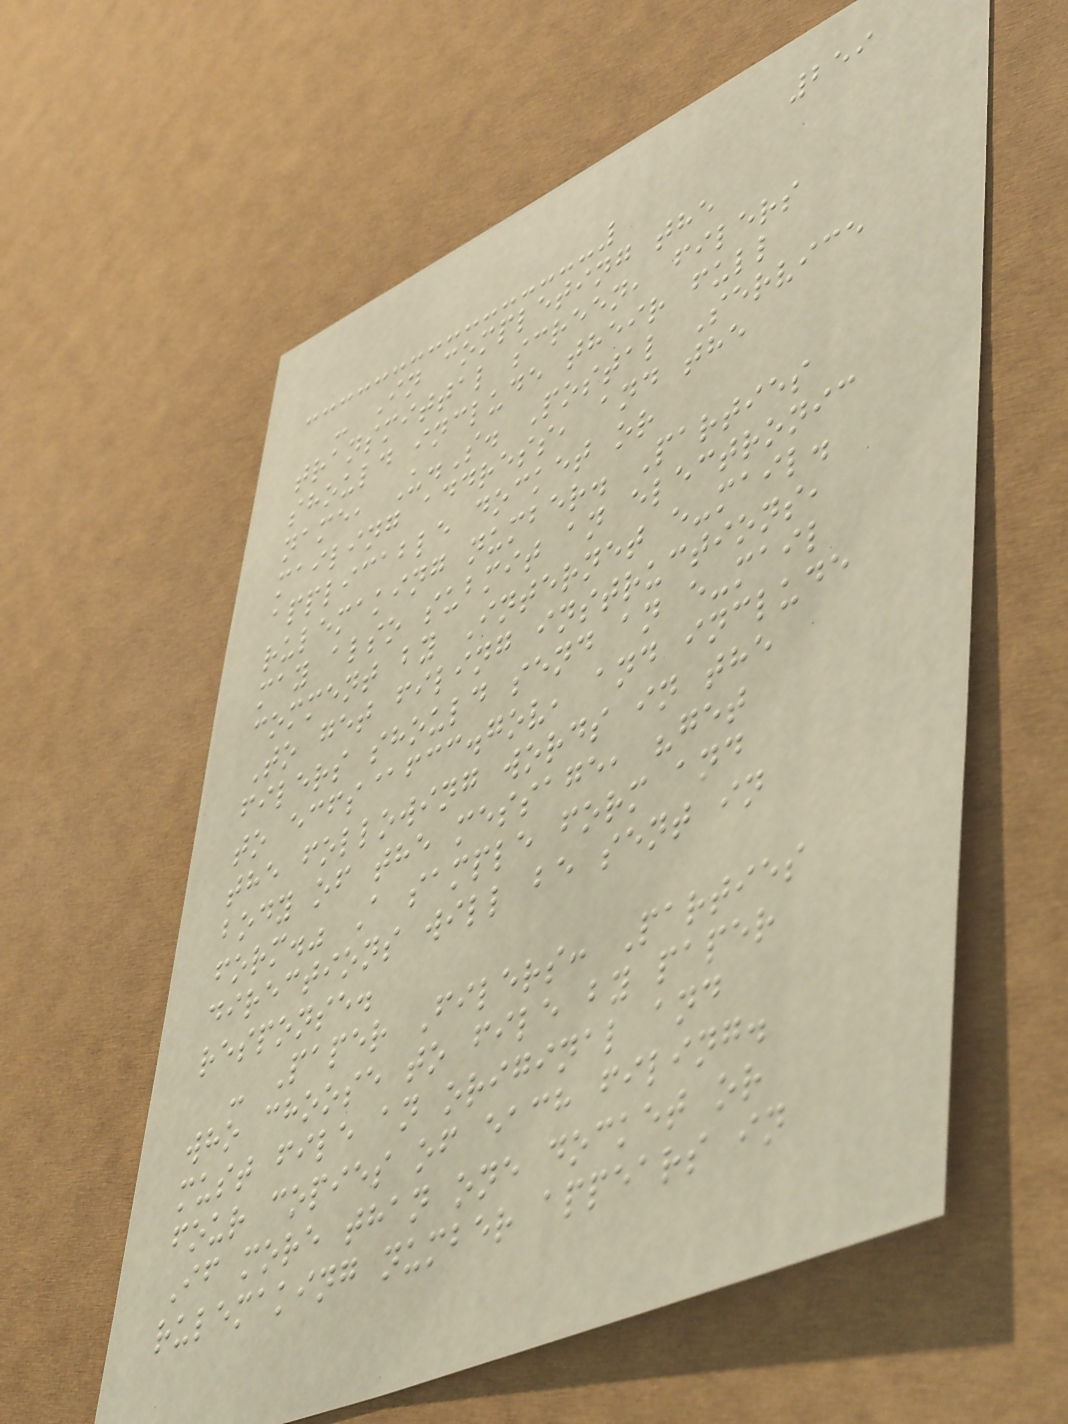259
- In completing the
transmittal screen, filers
should include their full
name, U.S. Postal Service
mailing address, and the
applicable docket or
rulemaking number. Parties
may also submit an electronic
comment by Internet e-mail.
To get filing instructions,
filers should send an e-mail
to ecfs@fcc.gov, and include
the following words in the
body of the message, "get
form." A sample form and
directions will be sent in
response.
- Paper Filers: Parties
who choose to file by paper
must file an original and
four copies of each filing.
If more than one docket or
rulemaking number appears in
